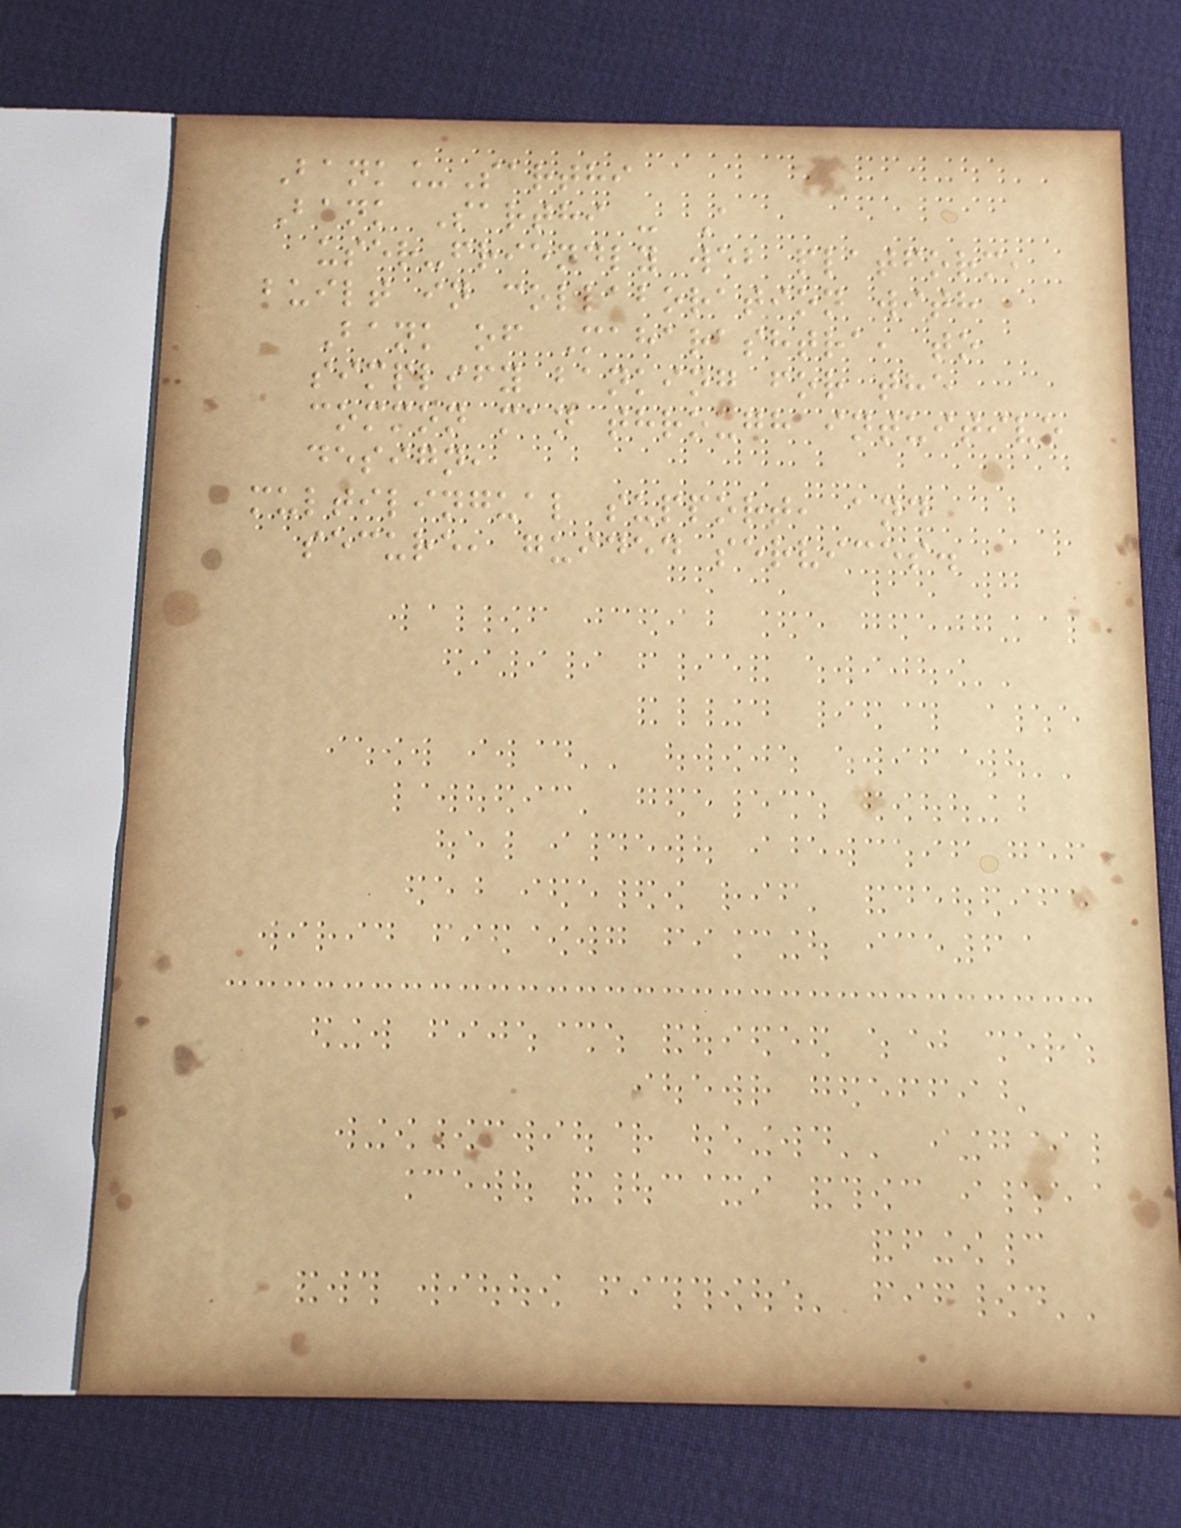Bank_Sarthi
Bank Sarthi - A
user-friendly web platform,
built in collaboration with
Bank of Maharashtra, to
simplify banking for the
common man through intuitive
design,
multilingual support, and
secure, guided services.
